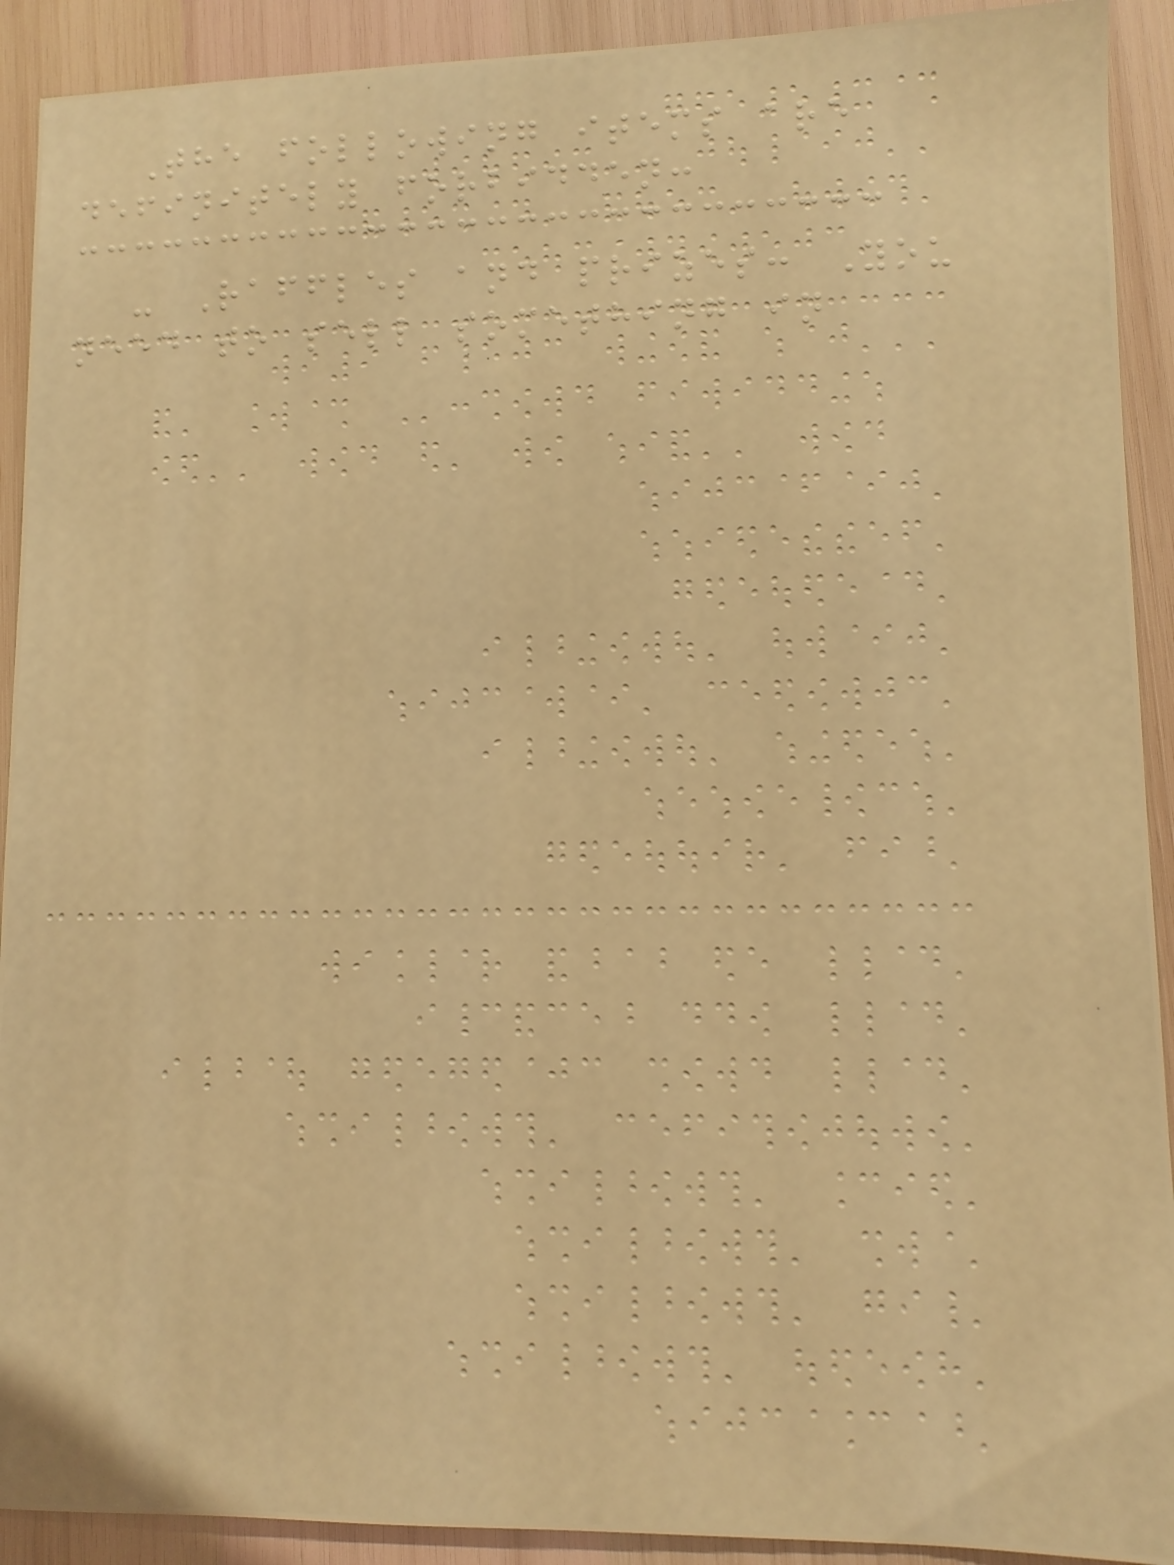The following items are
definitely forbidden:
- Raffles and prizes: You
need to sell something in
